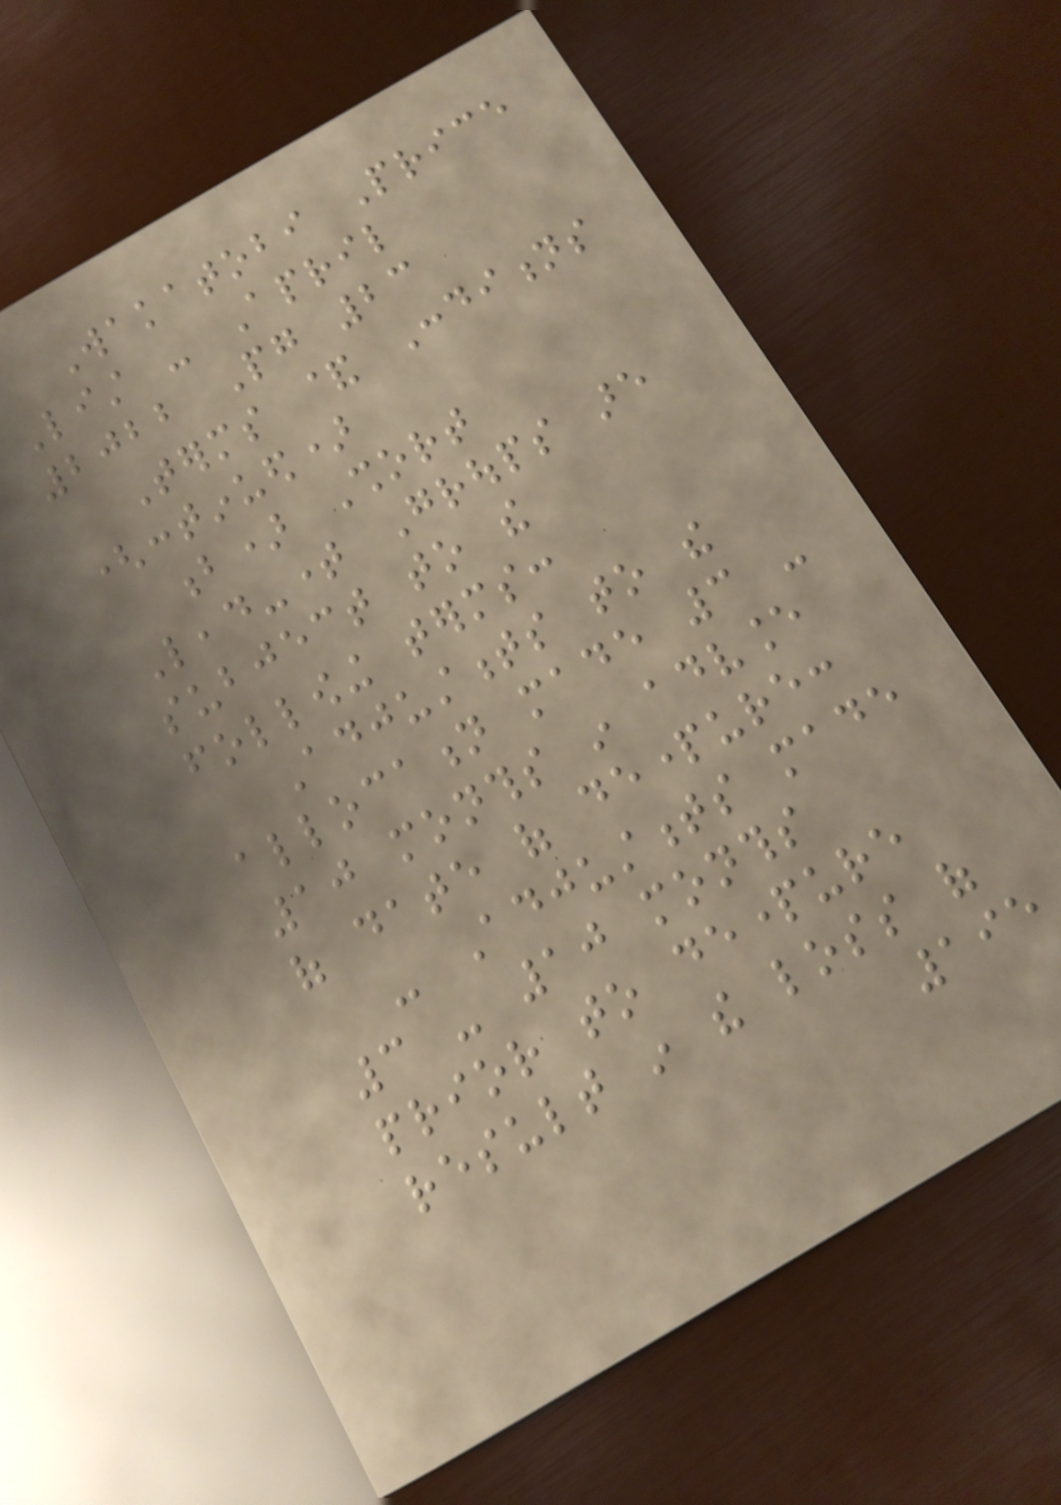Wakatobi Price
List - April
2022 Pg 23
Terms & Conditions
(continued)
b) Short
Lead-time Groups are
subject to the
following terms:
Adjustments to the
allocation made 3 -
10 months in advance
of date of departure:
- Adjustments made
3 - 10 months
prior to departure
result in the loss of
195
